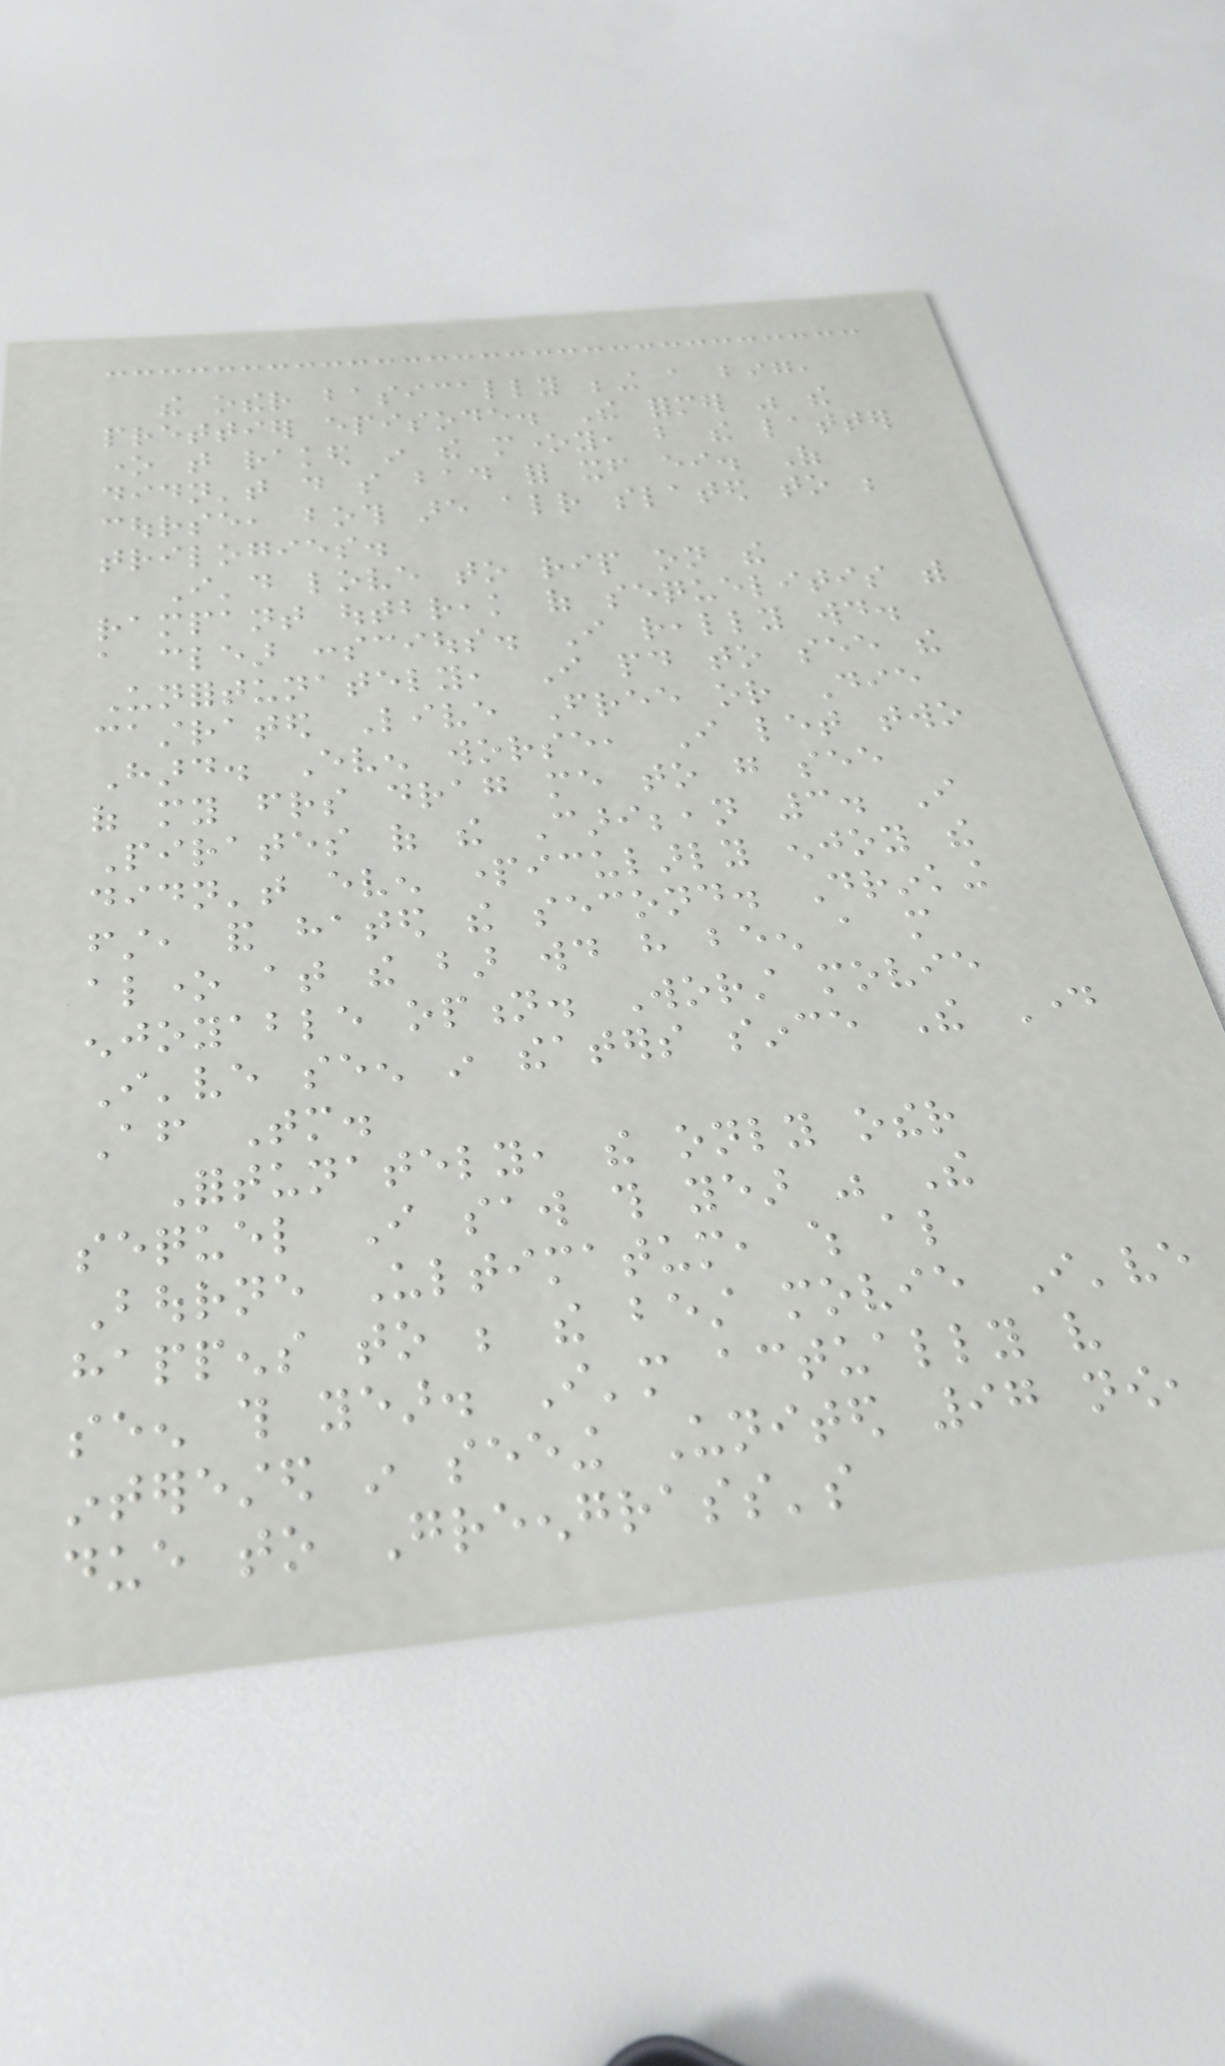the other basically being a big,
prettier episode. The former was the
one that raked in the money, but the latter
didn't do so bad for itself either. Of
course, both are already slated to be
trilogies.
I'd love to rip on the
rampant outbreak of sequelitis with
a clear conscious. I really would.
Unfortunately, I paid to see the
castrated Live Free or Die
Hard. Even worse, I let two
of my friends drag me to go see
Pirates of the Caribbean 3. I
didn't even particularly enjoy the
first, and hated the second. Drinking
alone at the bar would have been a more
enjoyable option. Worst movie
I've seen in theaters since The Day
After Tomorrow.
Fortunately, the only other
sequel I saw this year was The
Bourne Ultimatum, which also
happens to be the best movie I've
seen this year. I'm actually very
interested in seeing United 97 now,
due to Greengrass's
